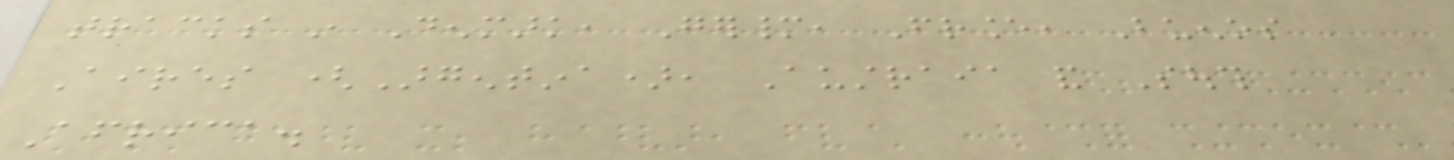tracks in Denmark, Germany, France, Buenos
Aires (Argentina), Austraia and South
Africa.
